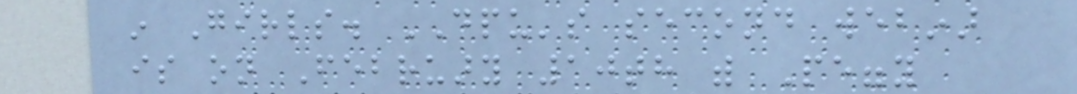in Girls. DPU's second webinar
is on February 10th with Peggy
